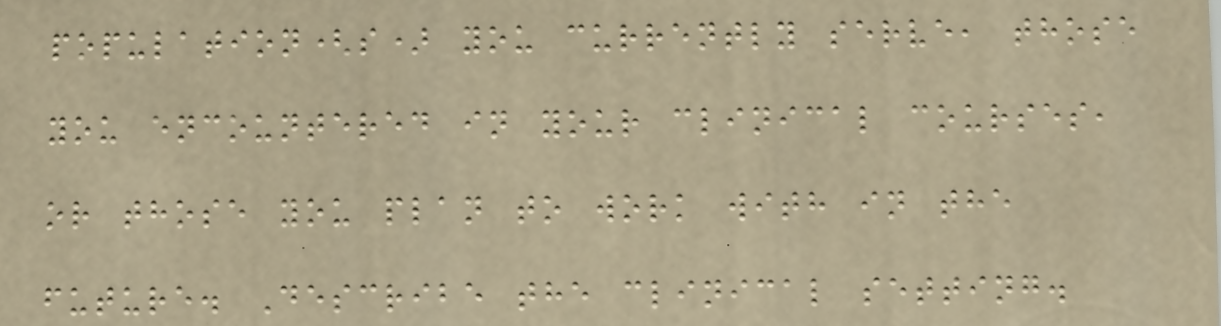population(s) you currently serve, those
you encountered in your clinical courses,
or those you plan to work with in the
future. Describe the clinical setting.
